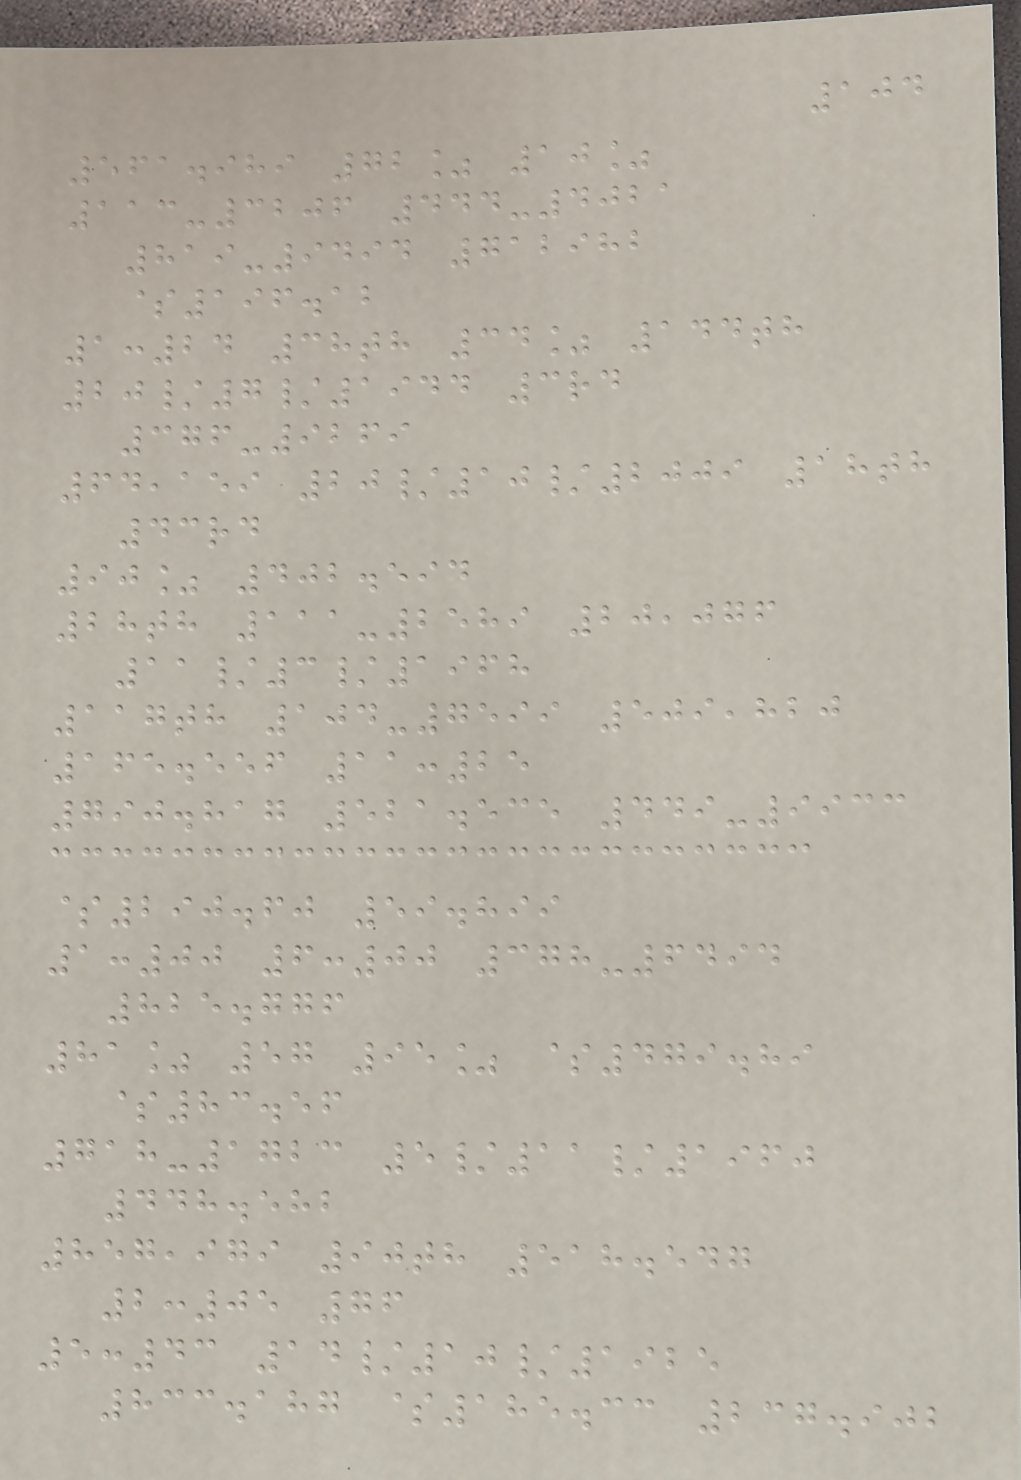104
561.989 72% 10%
113-3206 444-4021
819-9494 712982
$196.12
1:24 38th 34% 144th
20/7/1944 3rd
376-9269
64,159 20/10/2009 18th
43rd
90% 402.594
28th 111-2589 20,076
11/3/1968
117th 104-7599 509,820
165.556 11:25
790.817 521.535 449-9933
$290.60 59.899
1:00 6:00 378-6494
825.776
81% 57 95% $479.89
$83.56
718-1723 5/11/1960
448.582
857,979 90th 518.547
2:05 76
5:43 14/10/1925
833.187 $185.33 237.902
